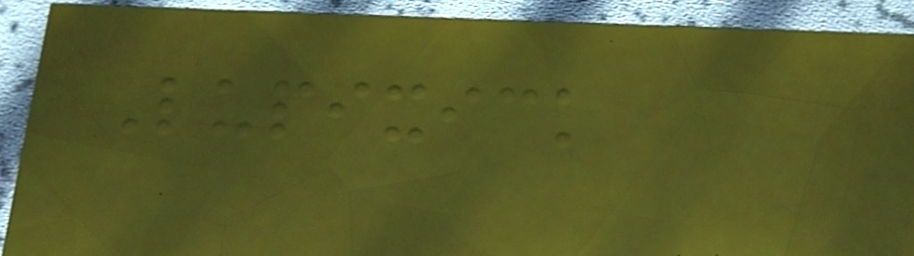Lupixick
